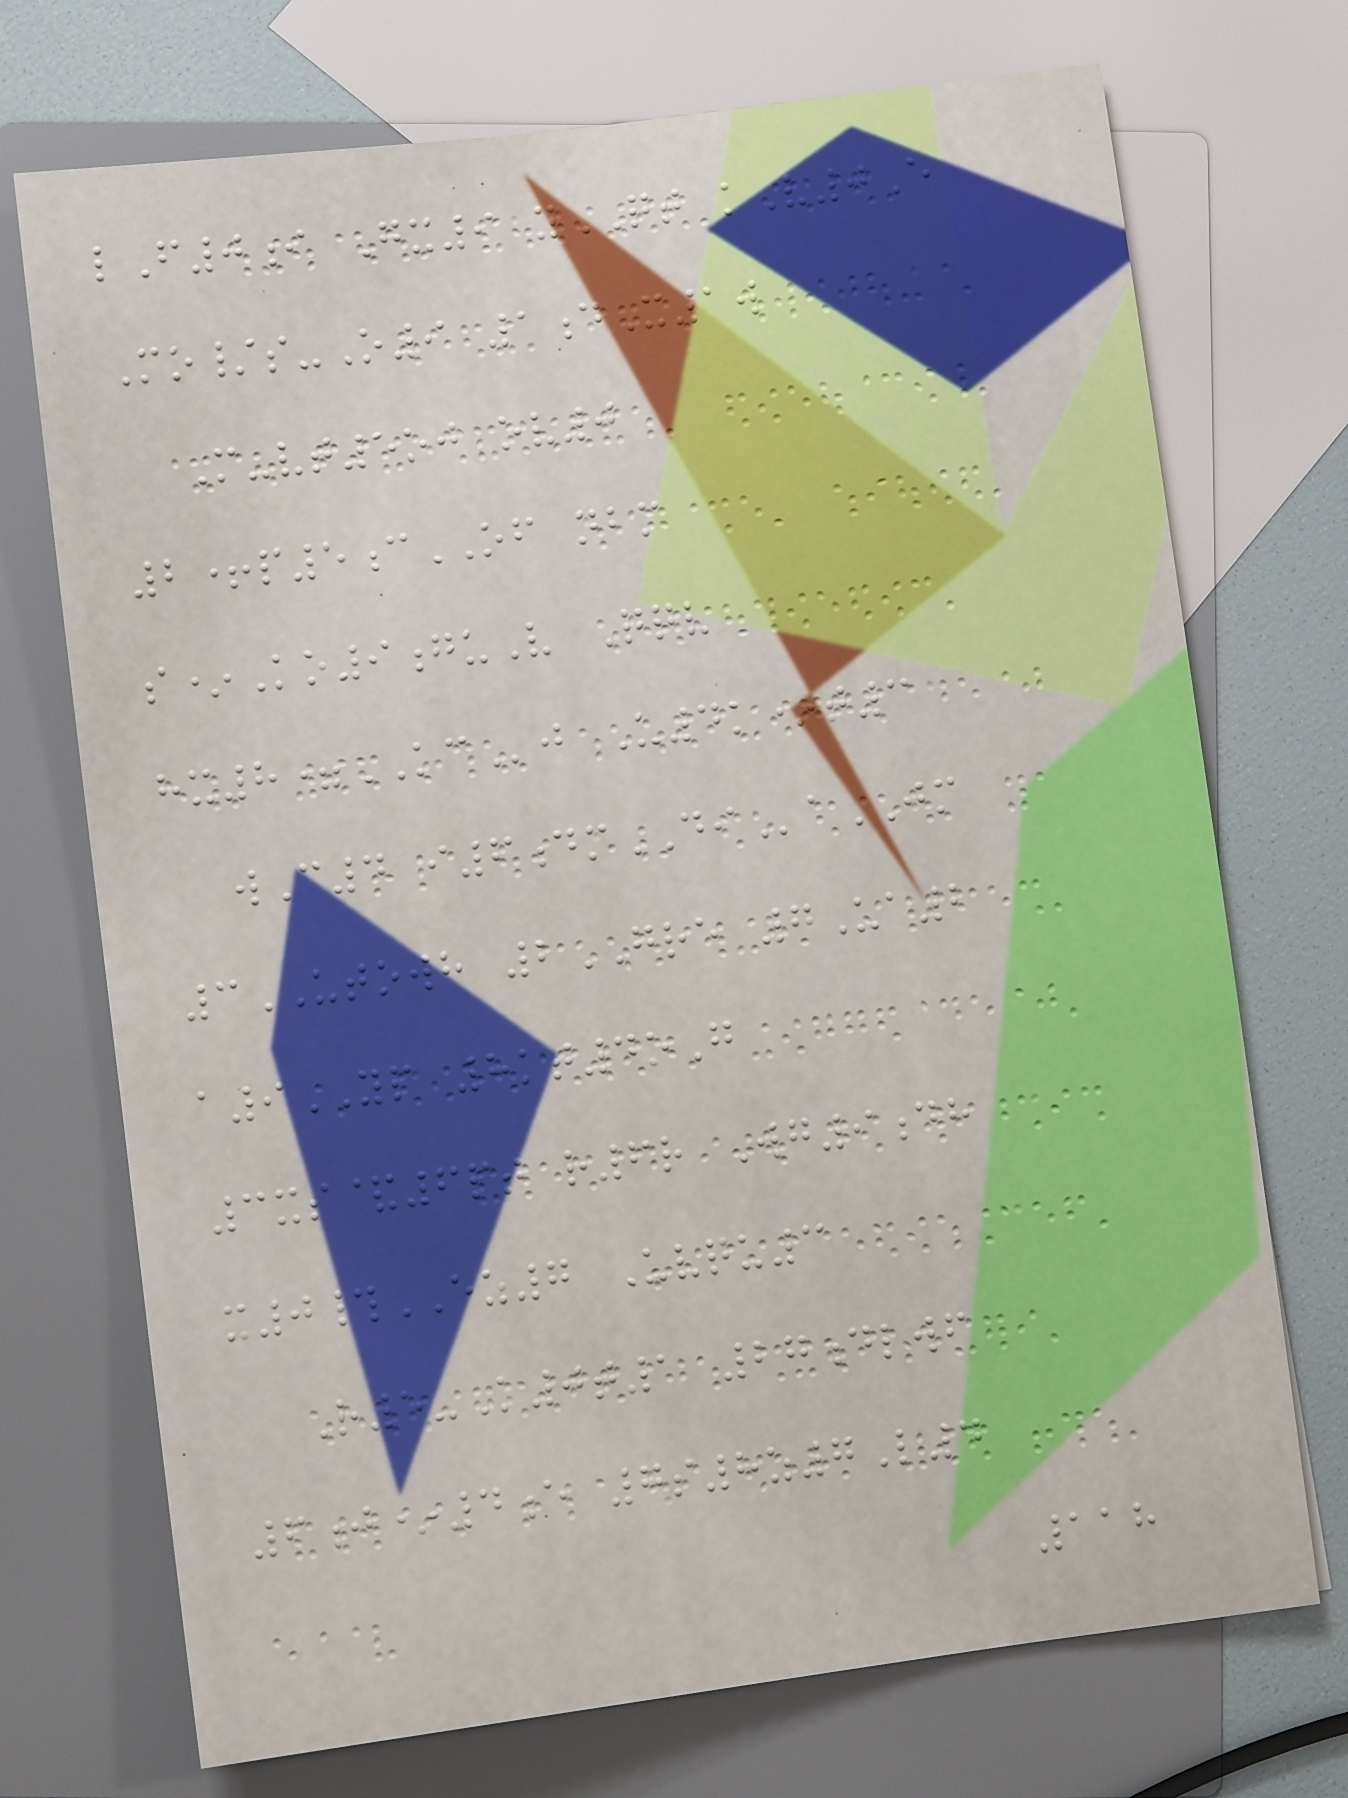lF0i Gx9 yQT kV0E
Mo/s-O9 1dX1w
M-vt5oj ov0
2+p5cOF nbm
s*Ko9guV Qqv
hx8=KCj U4k*t3
wC4 i6dmDIaJM
3UTOWH 2GRE 7Ua2
a9YP 8kt4oG
3xs&6pt r6r Wg9dh
x0#EZ7 Uvqu3
R5-K0t1 27dlwf
6j*4e 7s8z7L4
118
